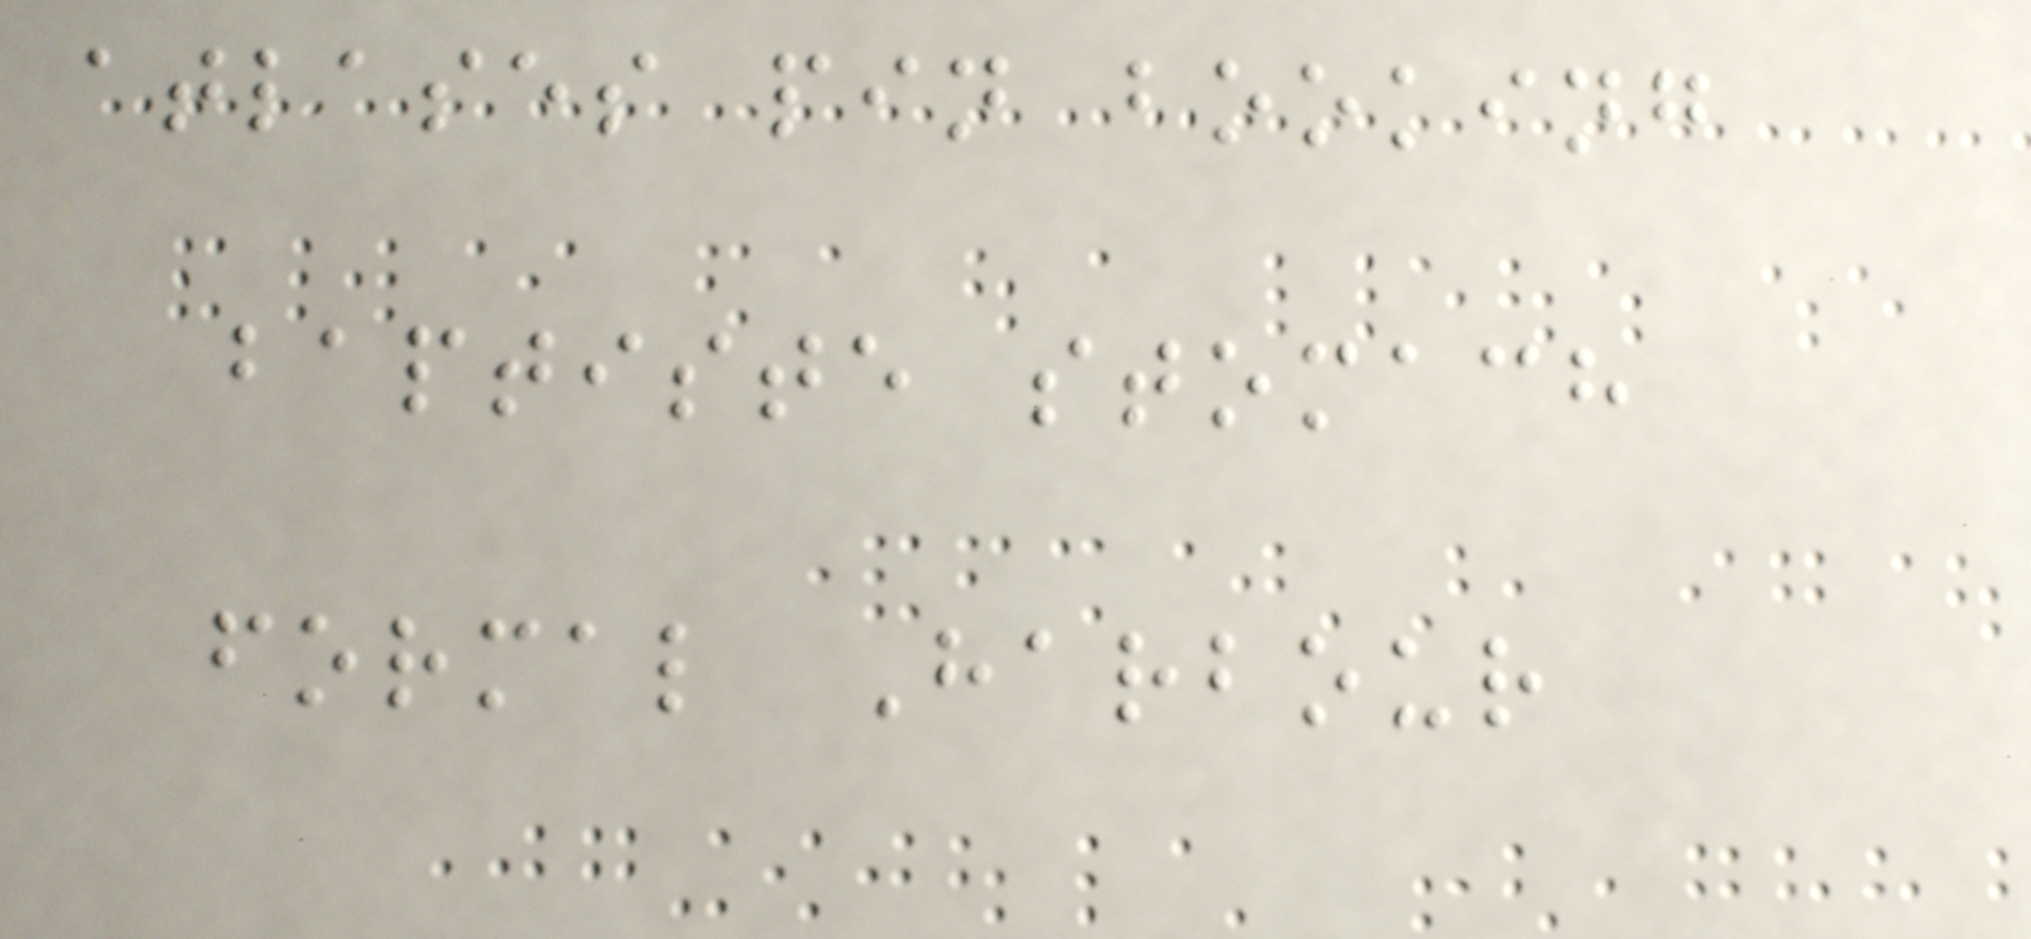atlases pin booking
baptiste stomach
formal Harbour
